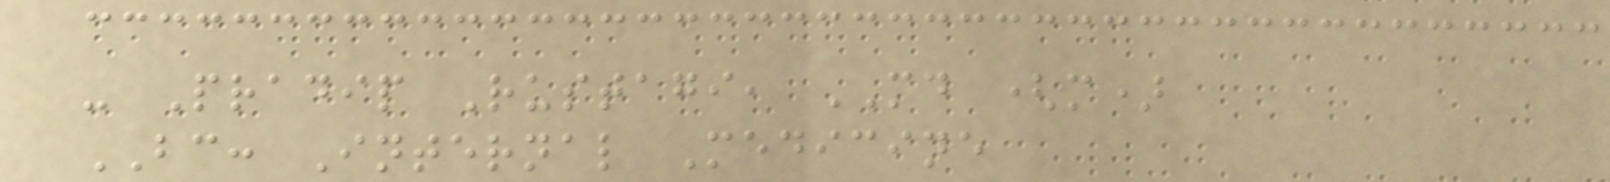- Pradip Rustagi, MD (m)
BC: Internal Medicine
